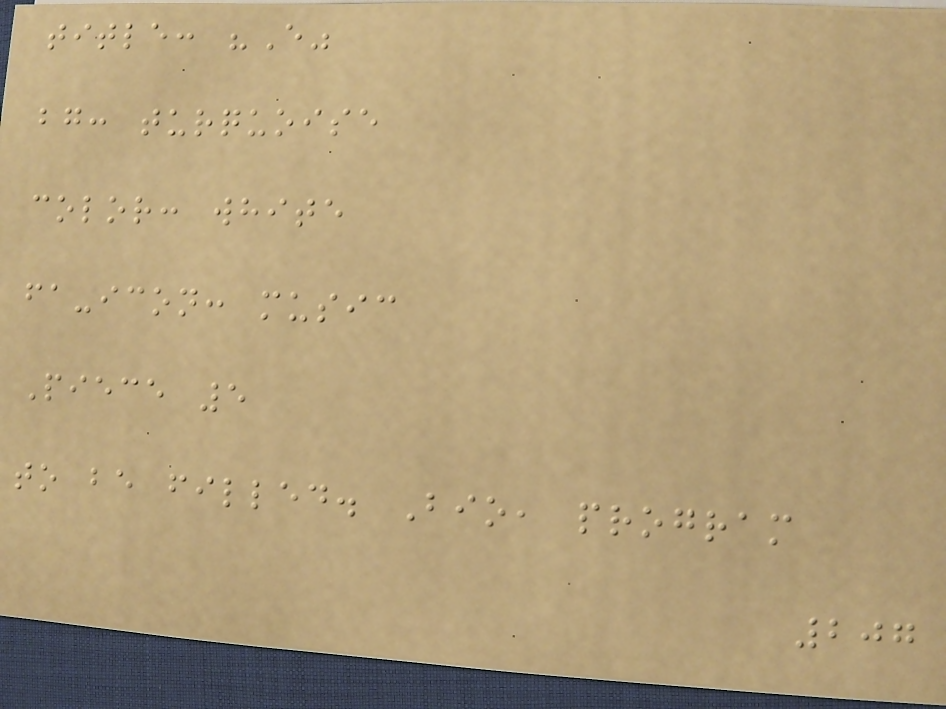title: "E"
bg: turquoise
color: white
fa-icon: music
Piece 5
to be filled. Bio, program
207
